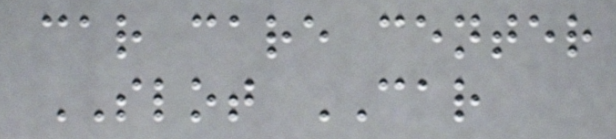car care center
SLOT CAR
